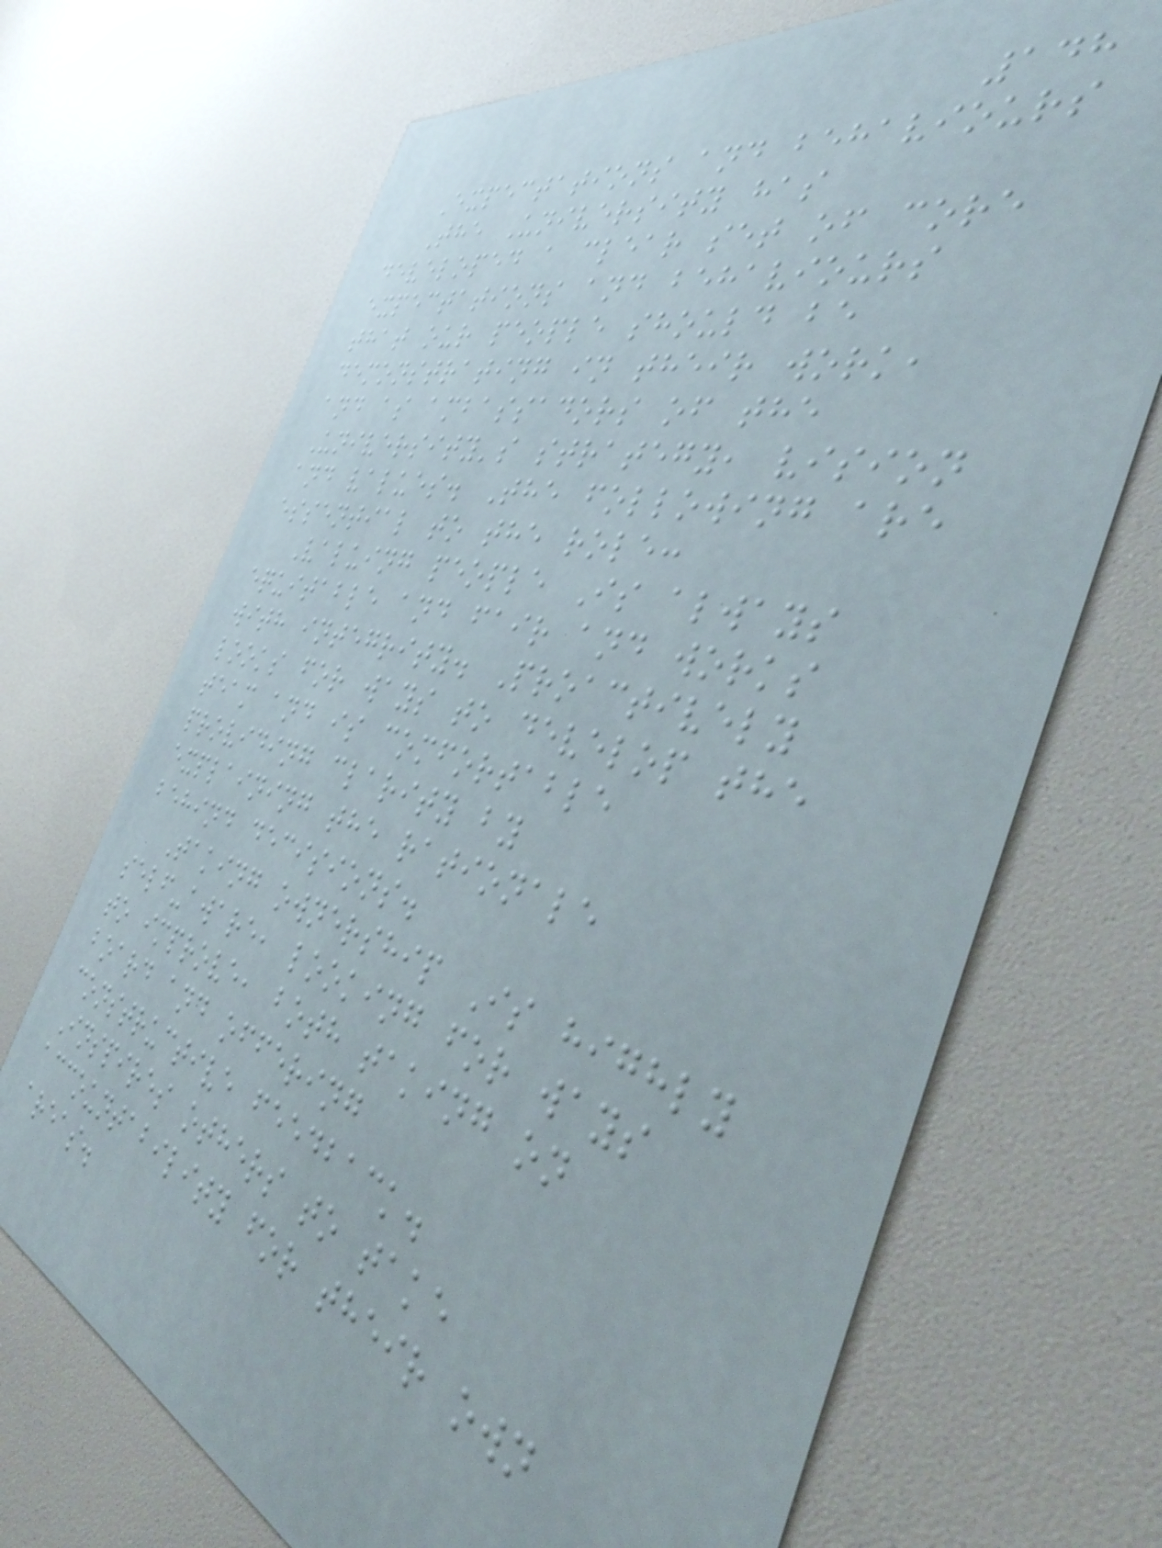148
Expectations and behaviours
The University has
developed a clear set of core
expectations and behaviours
that our people should be
demonstrating in their work,
and as ambassadors of the
University's strategy, vision
and values. The following are
essential to the role:
Valuing people Is always
equitable and fair and works
with integrity. Proactively
looks for ways to develop the
team and is comfortable
providing clarity by
explaining the rationale
behind decisions.
Taking ownership Is highly
self-aware, looking for ways
to improve, both taking on
board and offering
constructive feedback.
Inspires others to take
accountability for their own
areas.
